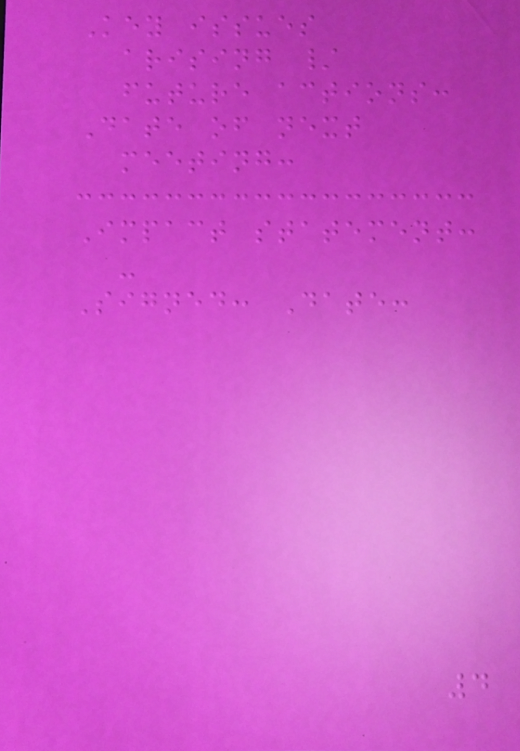Key issues
arising /
future actions:
Date of next
meeting:
Impact statement:
-
Signed: Date:
4
